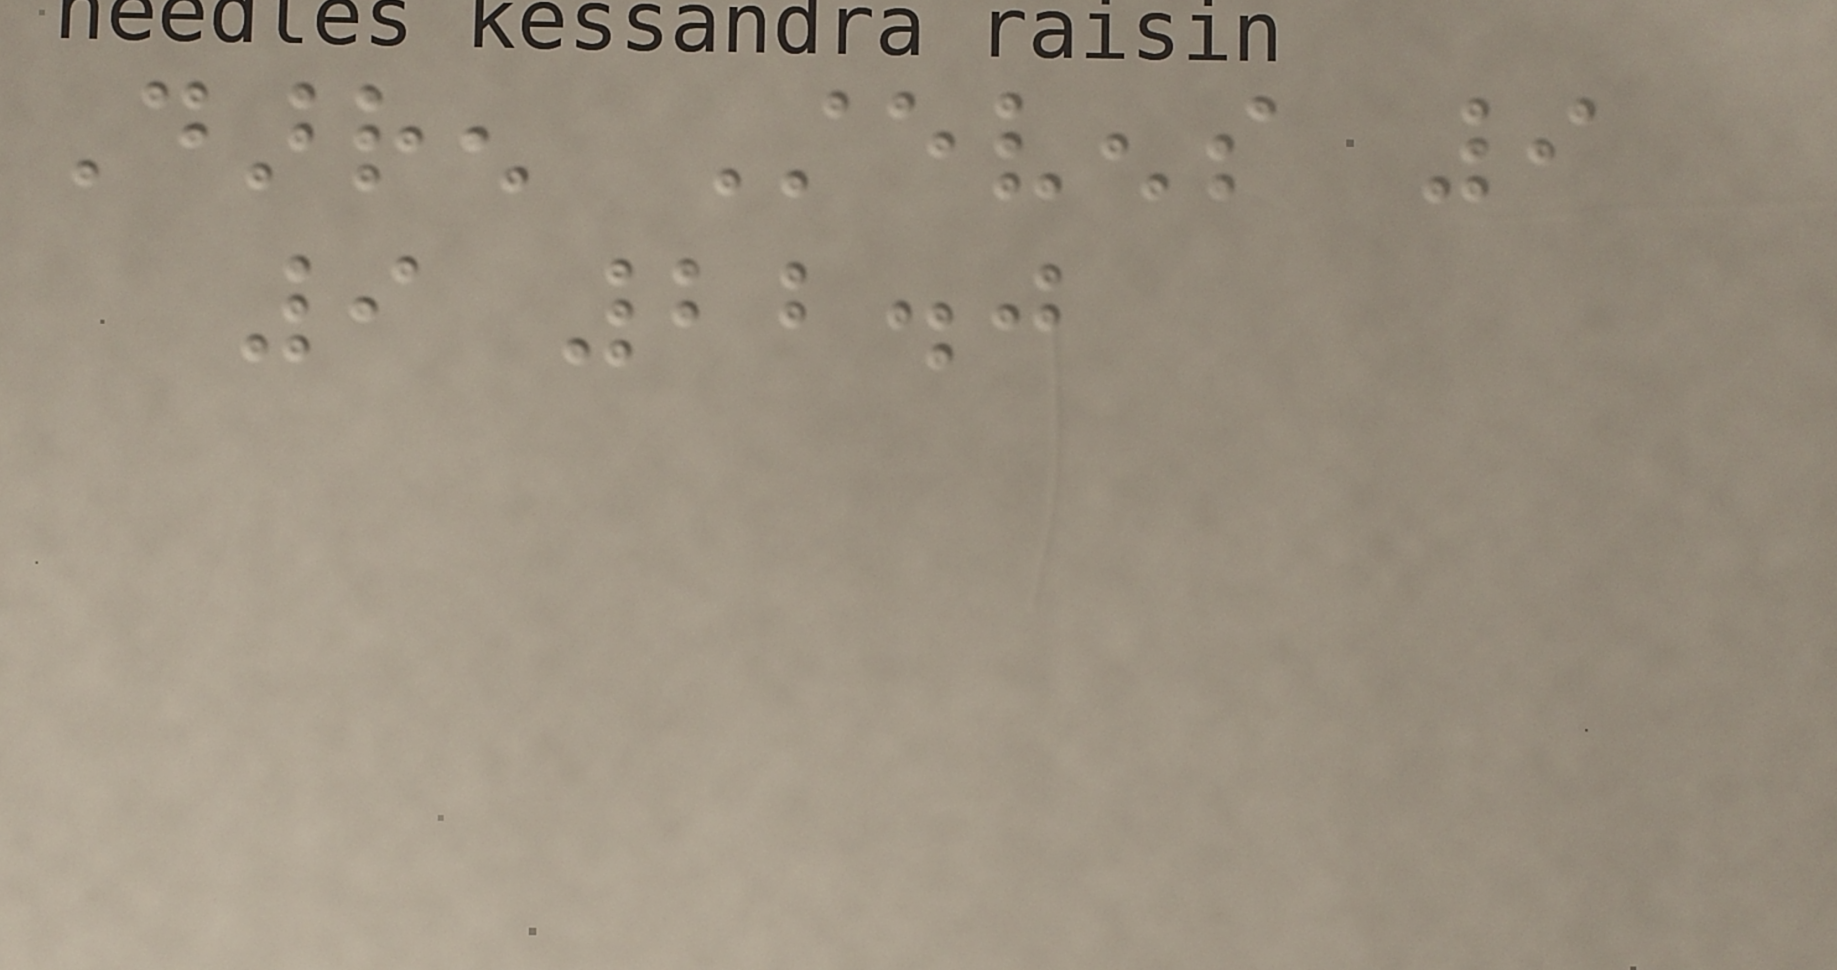Darren Stevens 9
9 22.0
